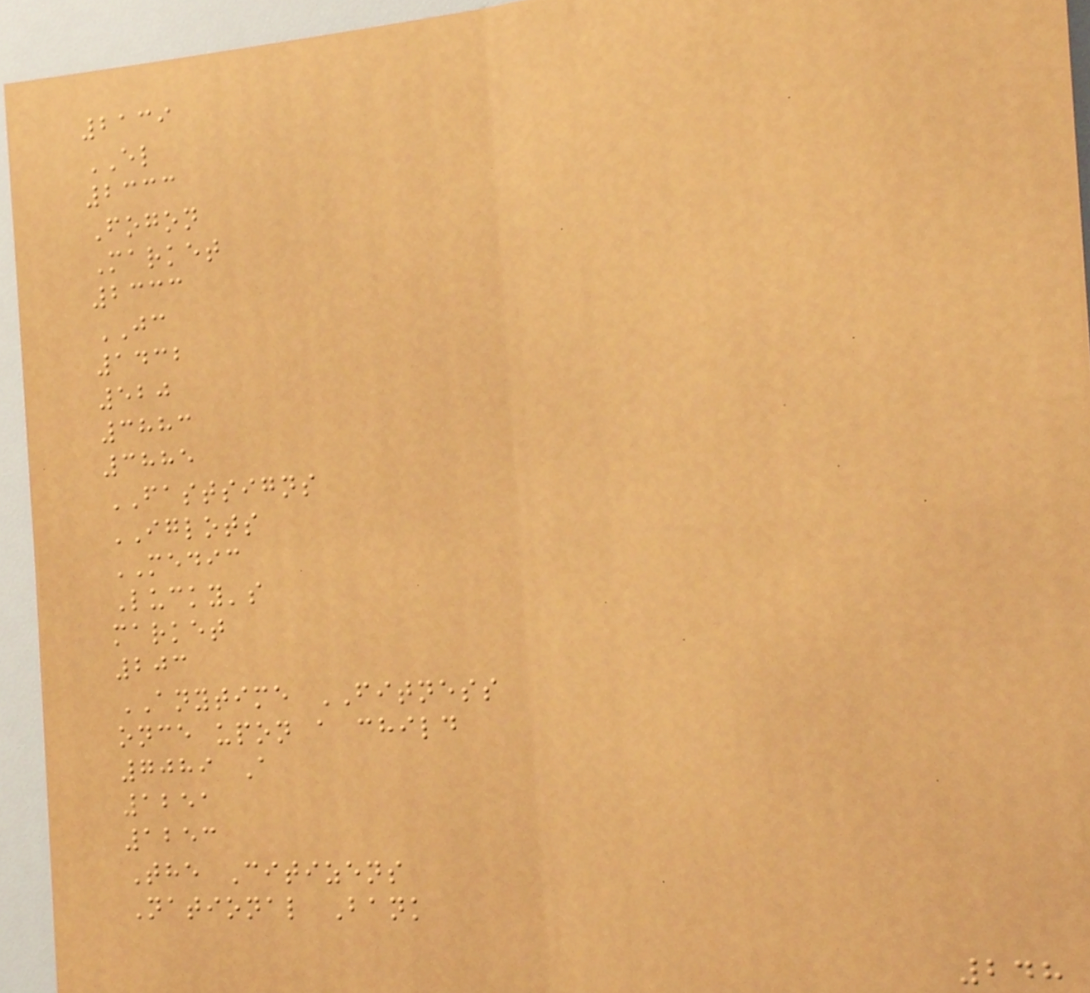2139
EL
2333
Fogon
Market
2333
JC
1432
520
3883
3885
FASTSIGNS
IGLOTS
MEDIC
Lucky's
market
203
ANYTIME FITNESS
once upon a child
7089 A
1251
1253
The Citizens
National Bank
248
